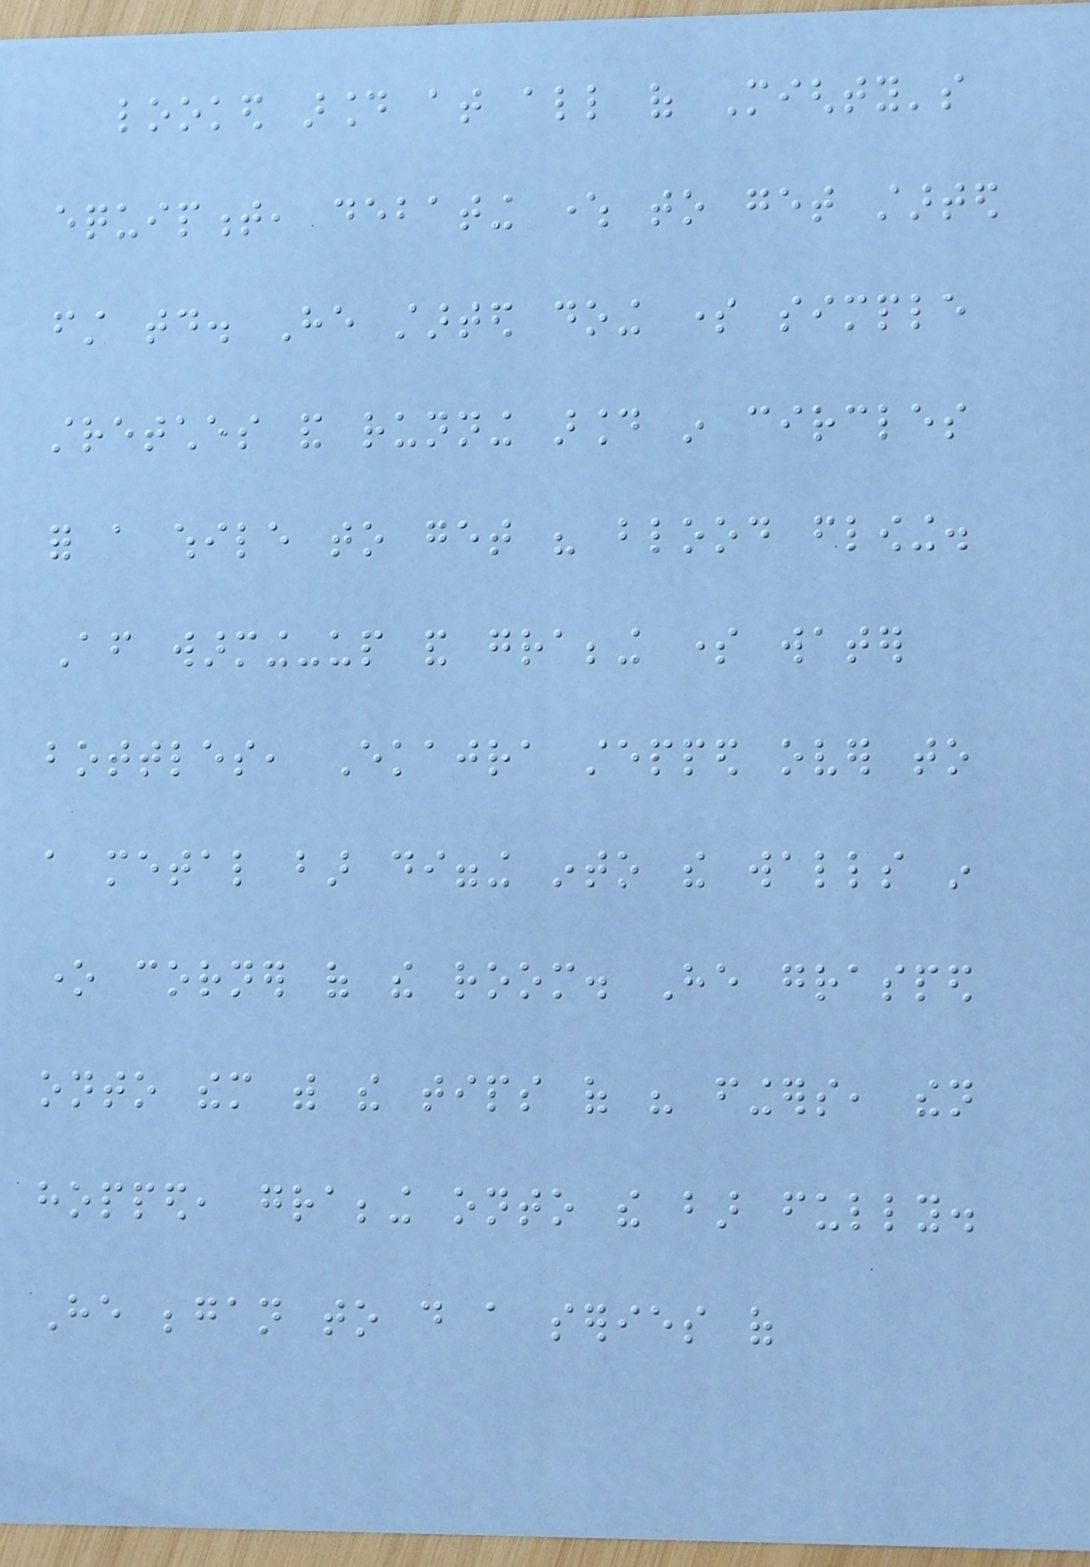looked around at all of Mighty's
equipment, debating where to get started
first today. He started doing some simple
stretches and running around in circles
for a while to get his blood flowing.
After warming-up and grabbing some water
bottles, Ekajra stepped over to
a metal bar digging into the walls in
one corner of the room. He grasped
onto them with the tips of his fingers, then
hopped, grabbing onto the bar fully.
He began to do a series of
